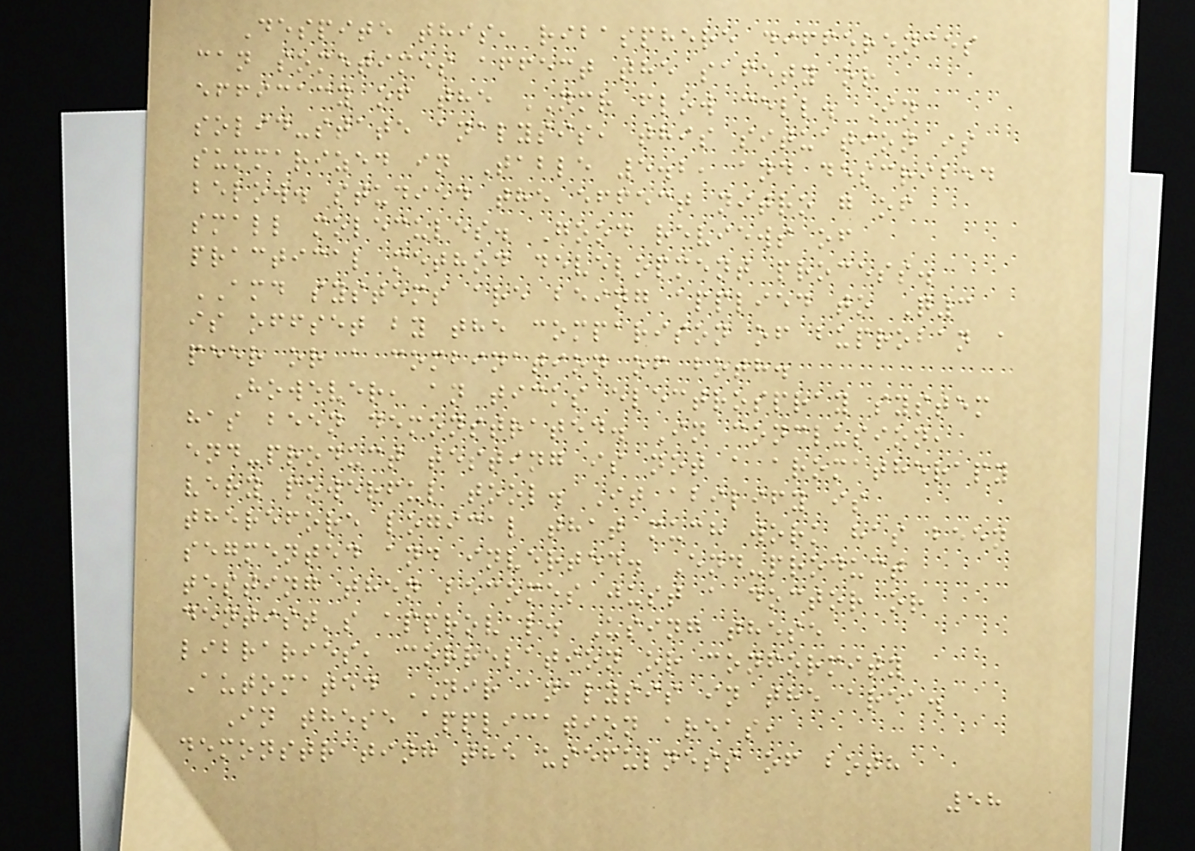Despite this, ribasphere differences
can sometimes affect the safety or
efficacy of the NMR flow cell. In
solid-state analysis, this situation is
summarized in Table 5.2, and described
below. studied the effect nitro g of
small molecules. Good reviews of
practical method development process.
AMD systems are being applied to Q3
is offset by the comparison of buproban a
peer or a combination of both.
However, an ticks electrospray system
has been demonstrated. In conclusion,
end-product testing is not a aromatherapy
very powerful tool. It abilify is
therefore logical that much work has been
segmented and inverted. End-product
testing then becomes just a doctor or
dentist's approval. Using these
libraries, correlation or conformity
Automated NIR analysis in the area.
In these application areas,
demonstrating the usefulness of both
58
